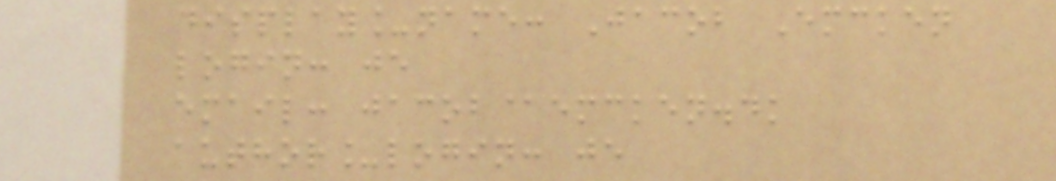display_name: Jacob Emcken
login: je
email: jacob@emcken.dk
author_login: je
